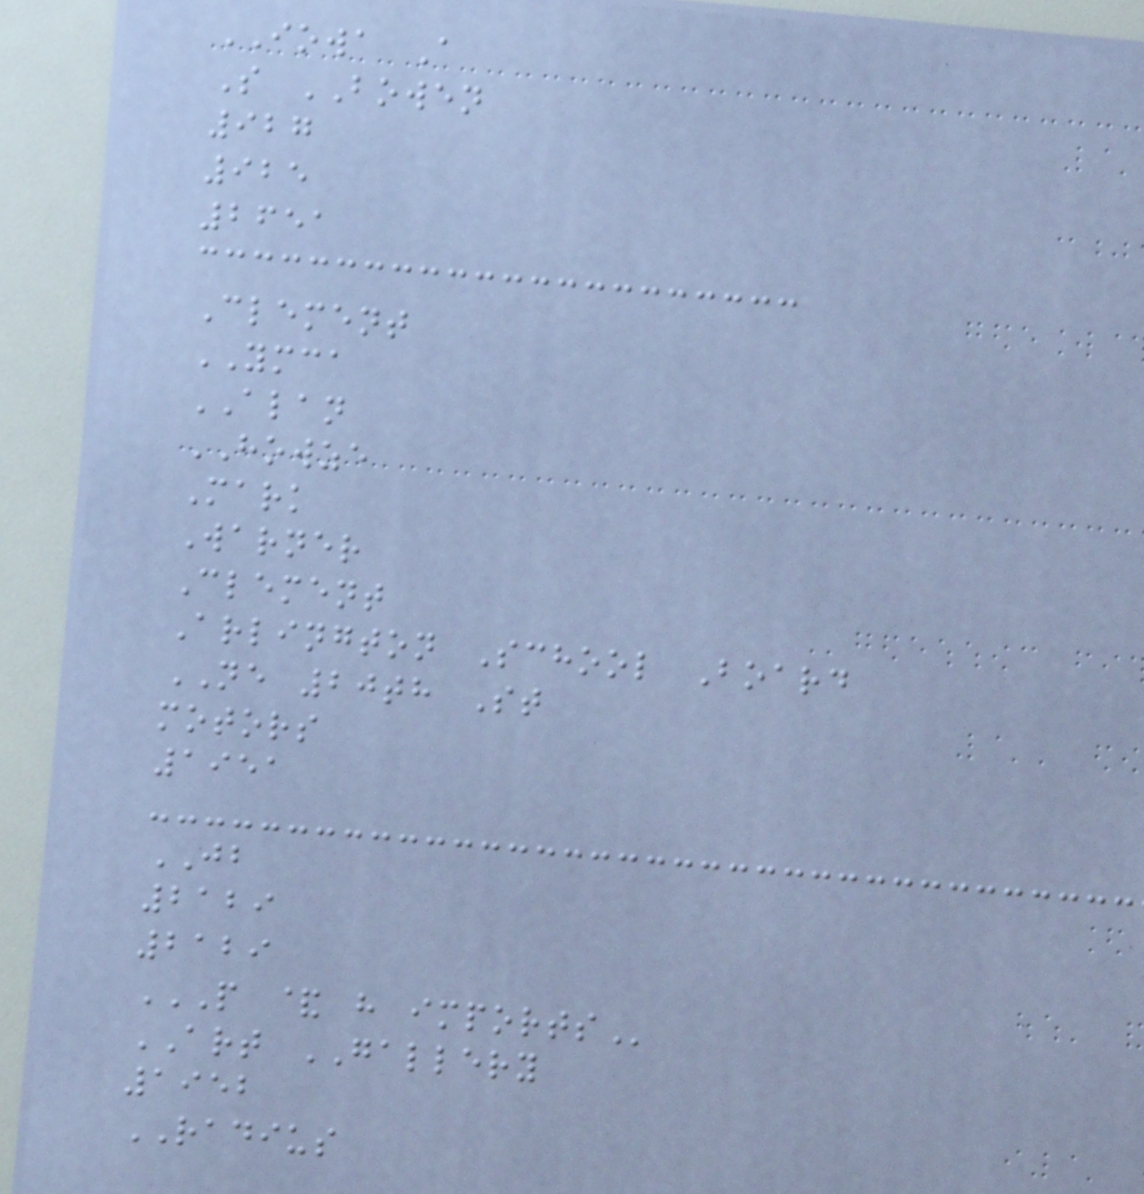IOWA A
S BOWEN
927
925
2651
Clement
YMCA
ALAN
HOWZE
Mark
Warner
Clement
Arlington School Board
NE 20th St
motors
1951
JB
2129
2129
P & H IMPORTS
ART GALLERY
1952
RADIUS
